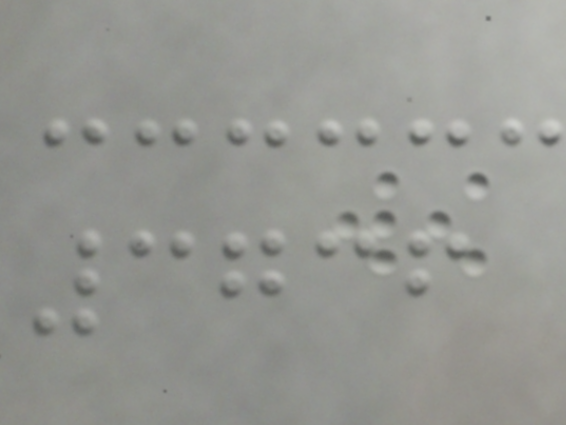3736
